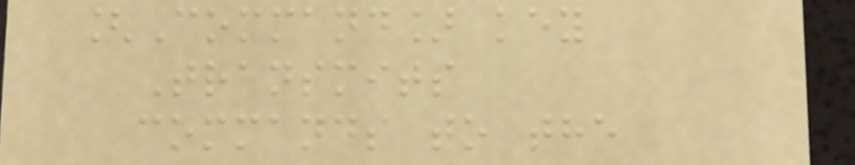[Command] key
Transmits
commands to the
